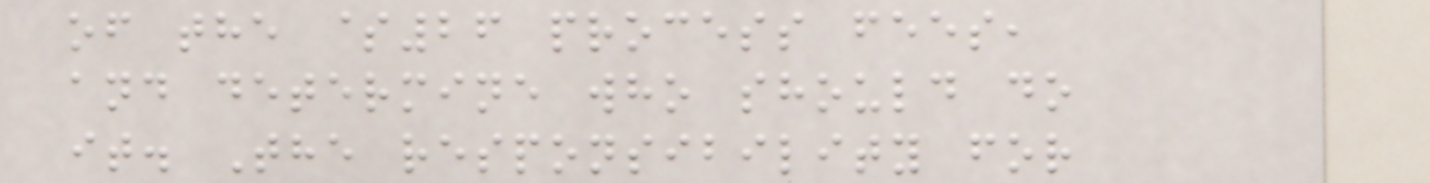of the $26 process fees,
and determine who should do
it. The responsibility for
